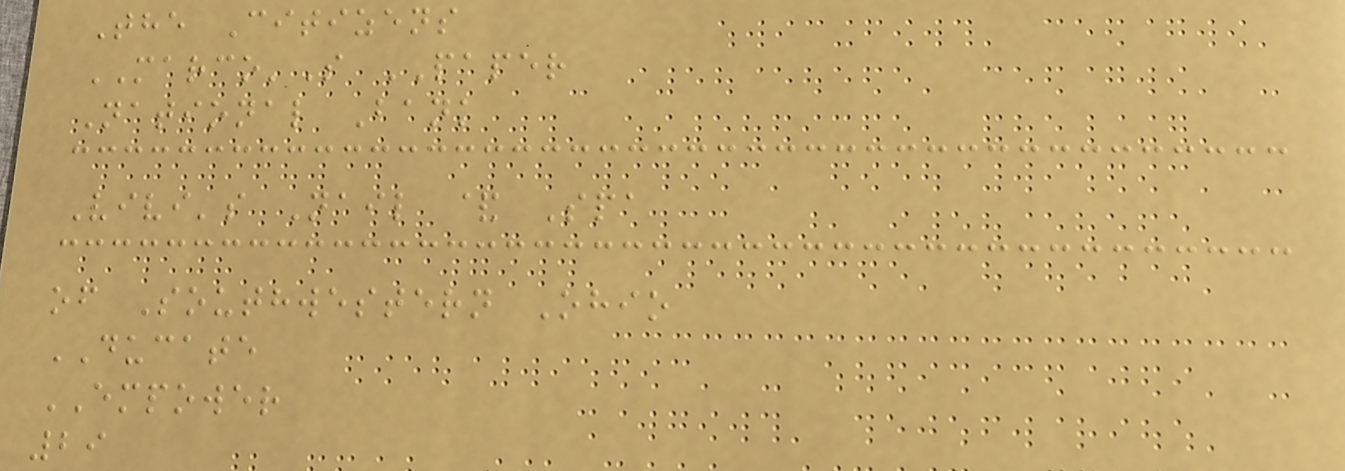The Citizens
MARCO'S PAPER
National Bank
Vivi's Nail & Spa
of Southwestern Ohio
DUCATE
EMPOWER
29
